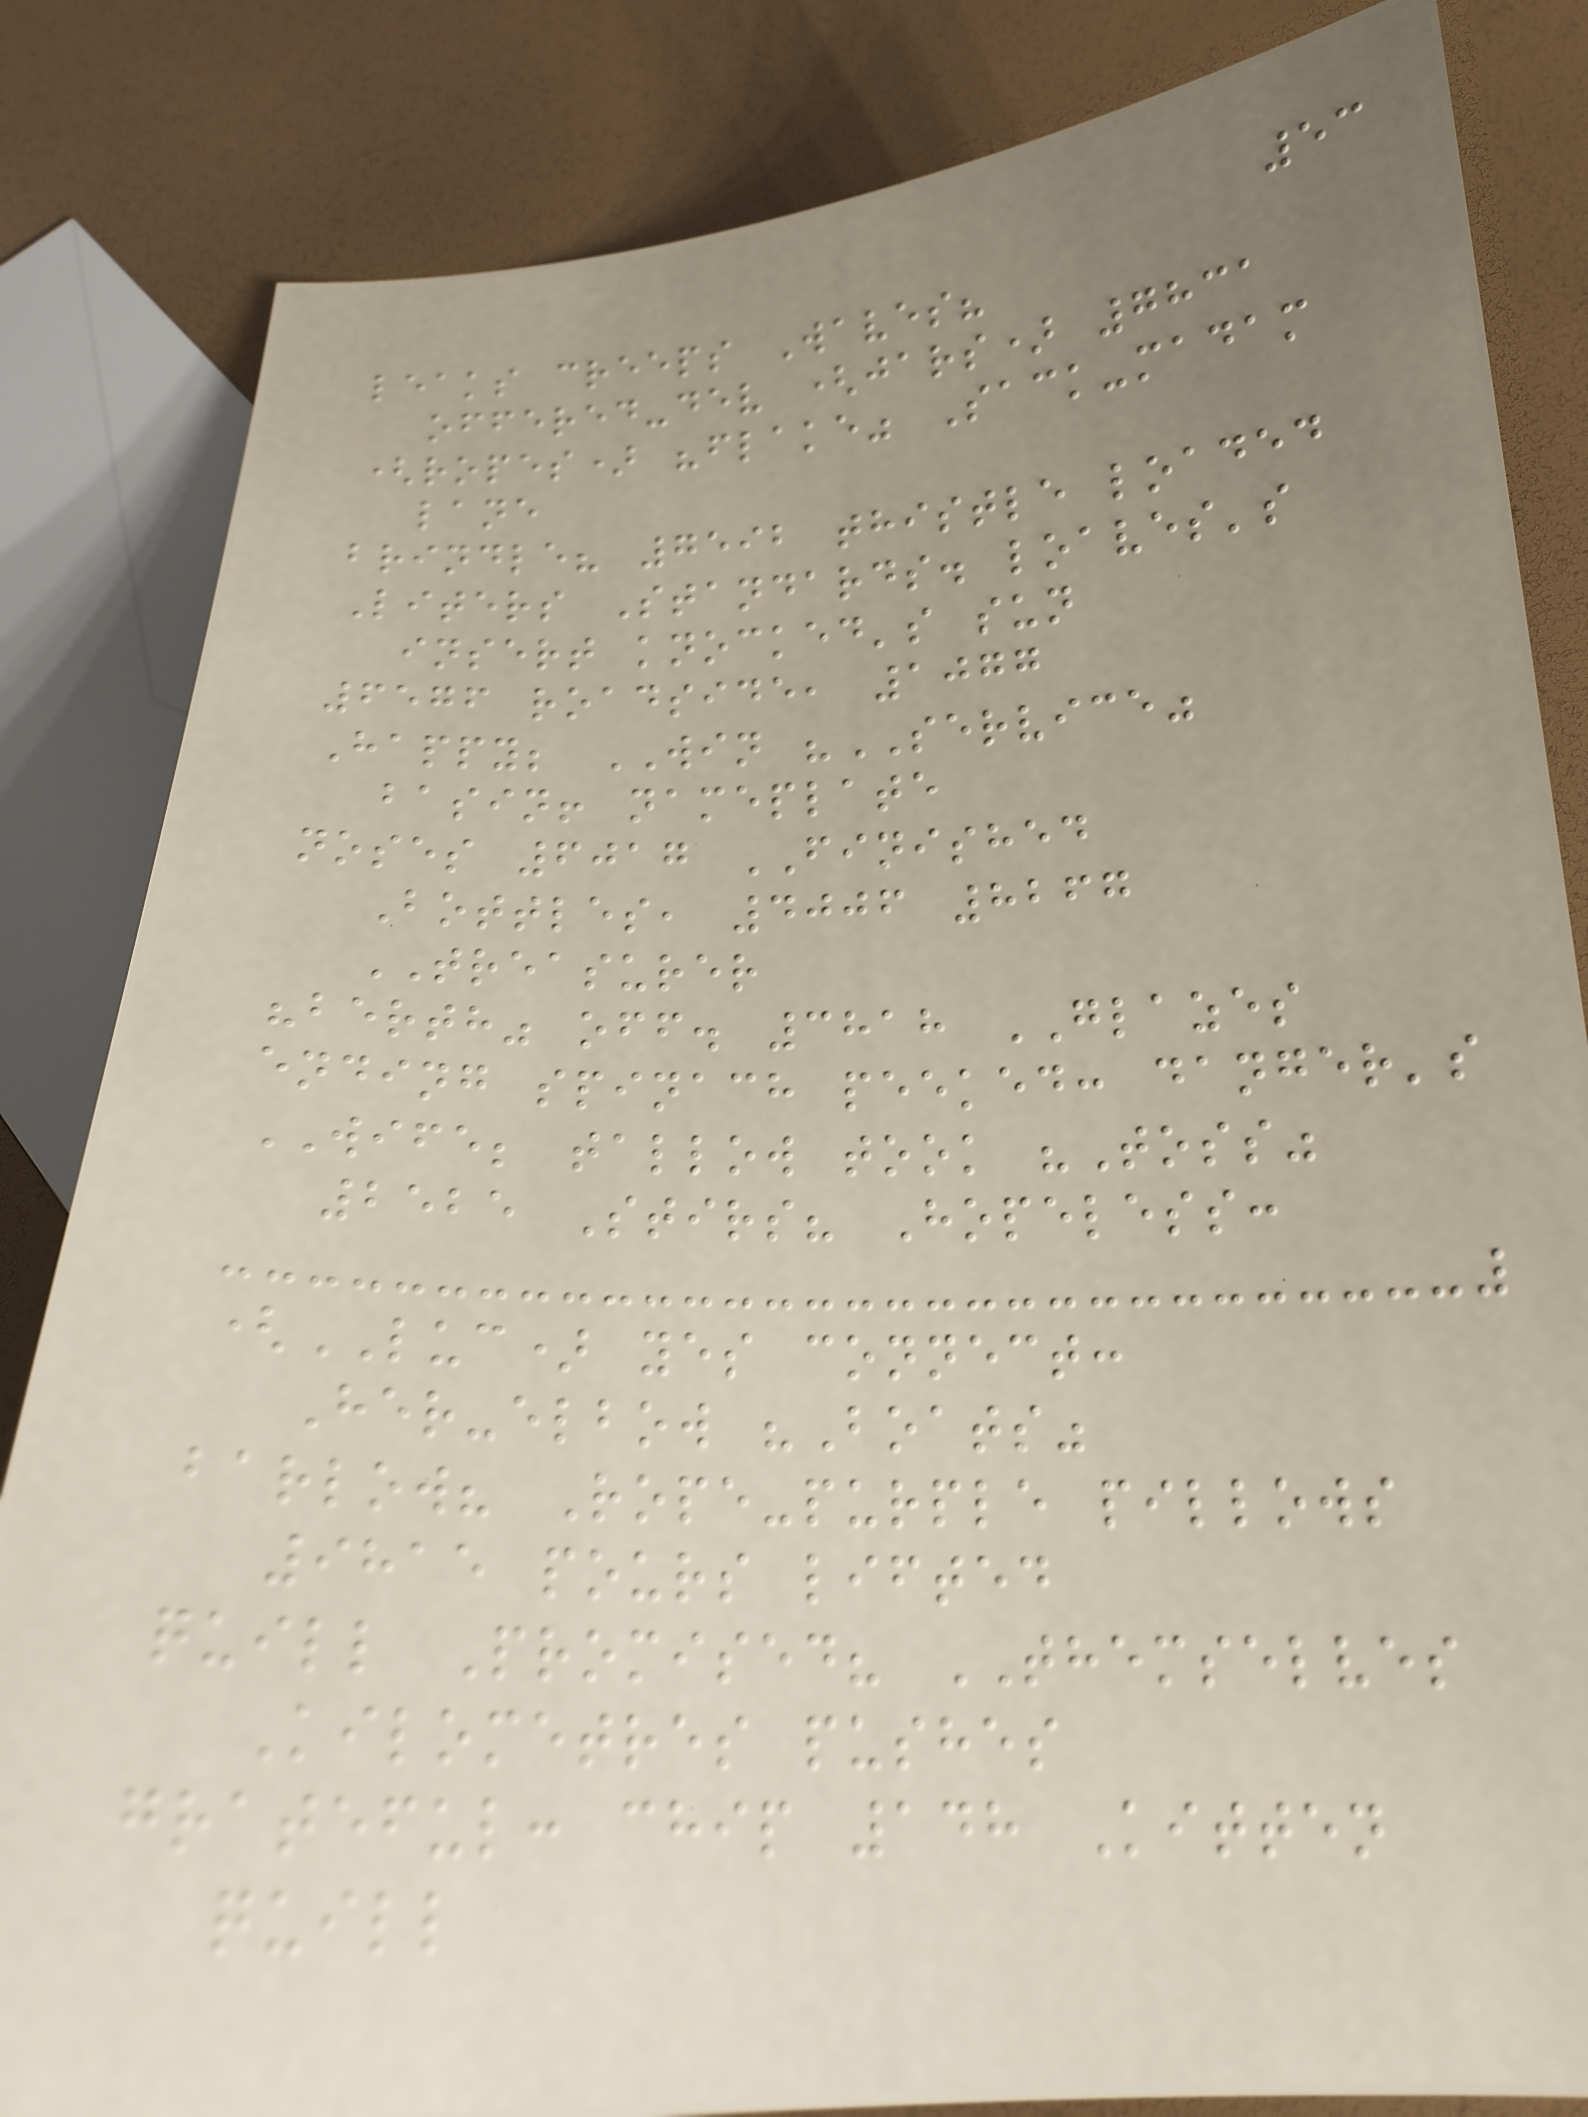53
leaks creeps Waves?
offered-dev (jars) 7831
(ropes) "flake" Sack-madam
lane
brindle? 7592 thistle loaded
Liters Standards. loaves's
insert knocked's sun
6576 roadside, 1077
Happy; WIN "SERVICE"
basin! nameplate
noses 6017 FINISHED
Bottles, 4006 8267
TREASURER
"berth" off. 3818 GLAZES
ending spinach peeked: danger's
WIFE; tallow took "Toss"
2525 Stirs? Hopeless:
(LUC) yes connect:
Her-elbow "Boats"
barlow? Rope-purple pillows
9815 pours lifted
quill Promised? THEMSELVES
Kilometres pushes
grateful: chip 148 Kitten
quill
